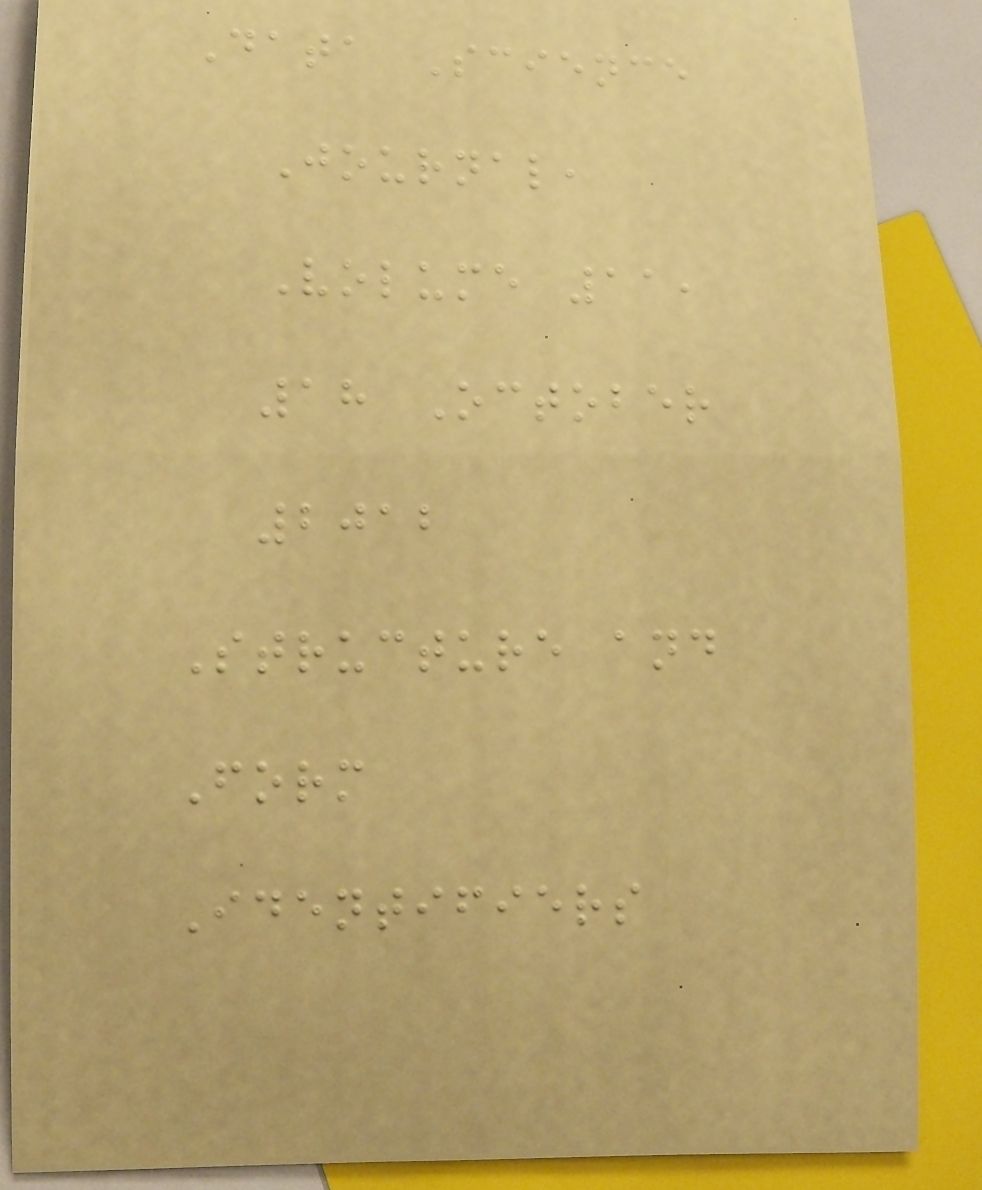Data Science
Journal,
Volume 11,
18 October
2012
Structure and
Form
Identifiers
